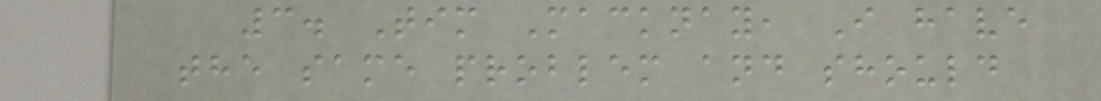3. Tim Macknay, I have
the same problem and should
